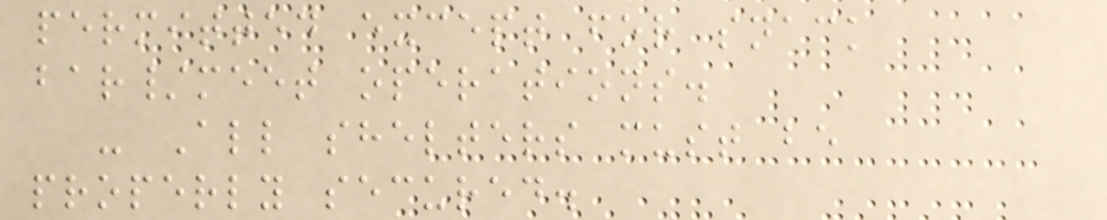permitted except for snack
bar/meet operations.
- All shelters must be
properly secured.
